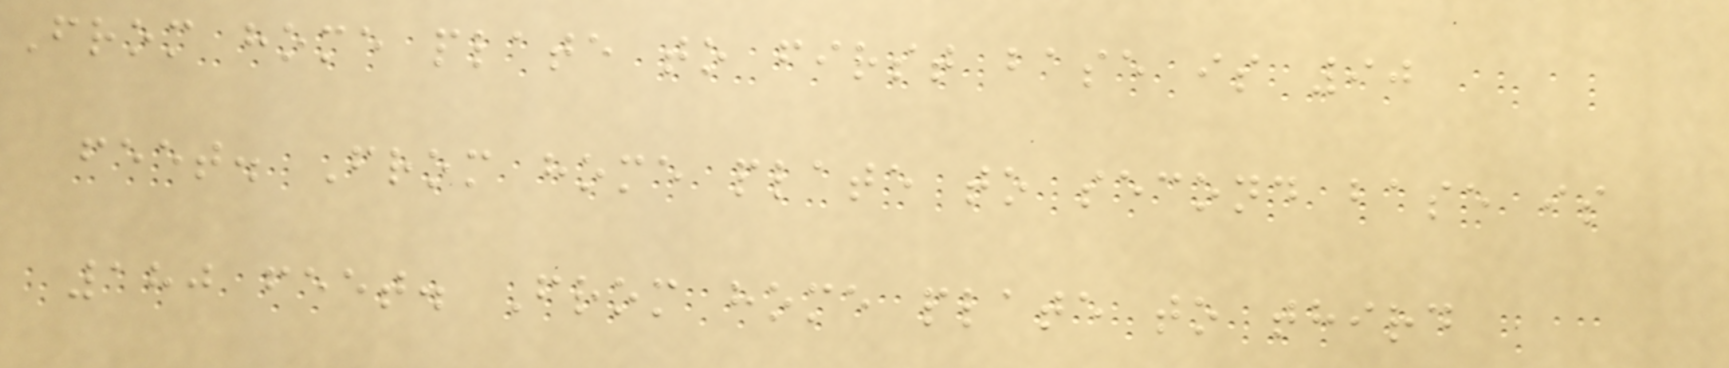From home plate to first base is 90
feet. From home plate to second base is
180 feet. From home plate to third
